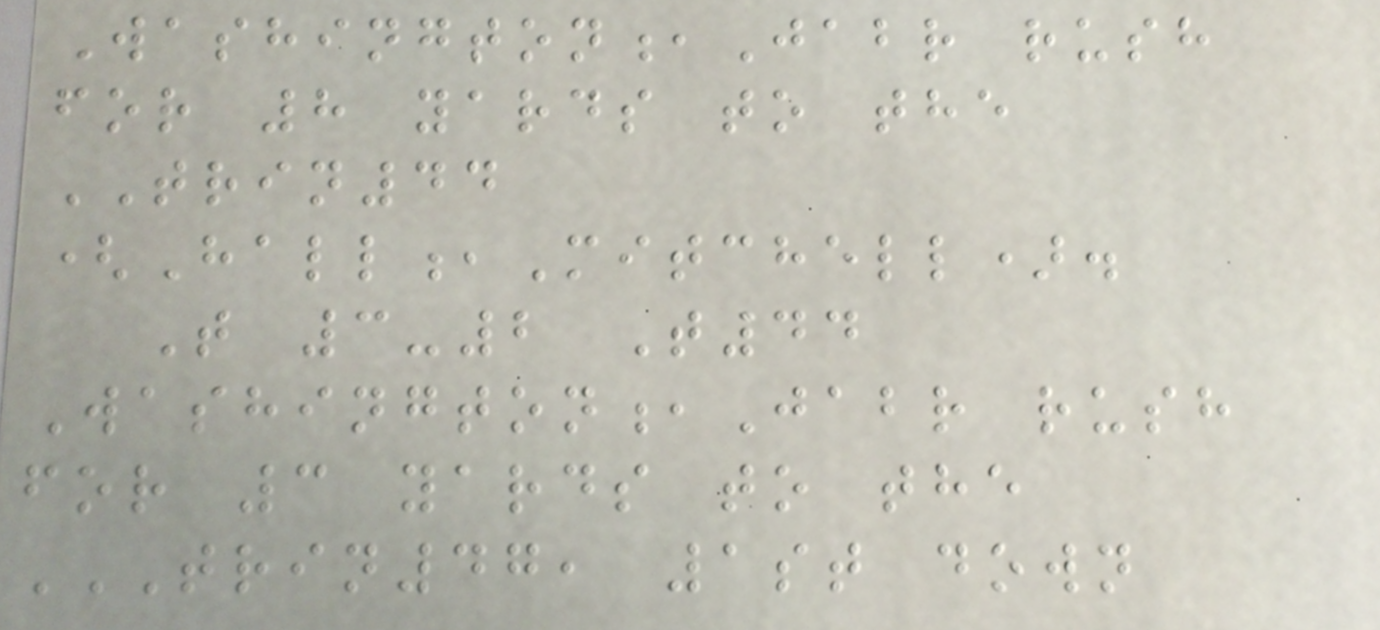Washington,Jabr rush
for 8 yards to the
TRIN44
(Hall,Mitchell).
T 3-2 T44
Washington,Jabr rush
for 3 yards to the
TRIN47, 1ST DOWN
